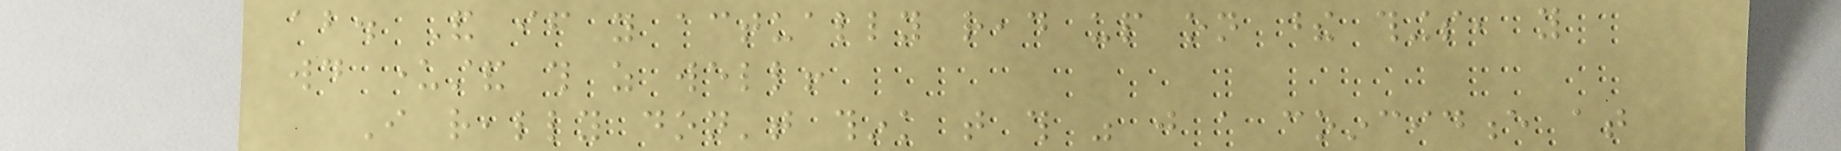about. And if you actually read up on these things, you
would understand this as well!
I really don't think that this was just a coincidence at
